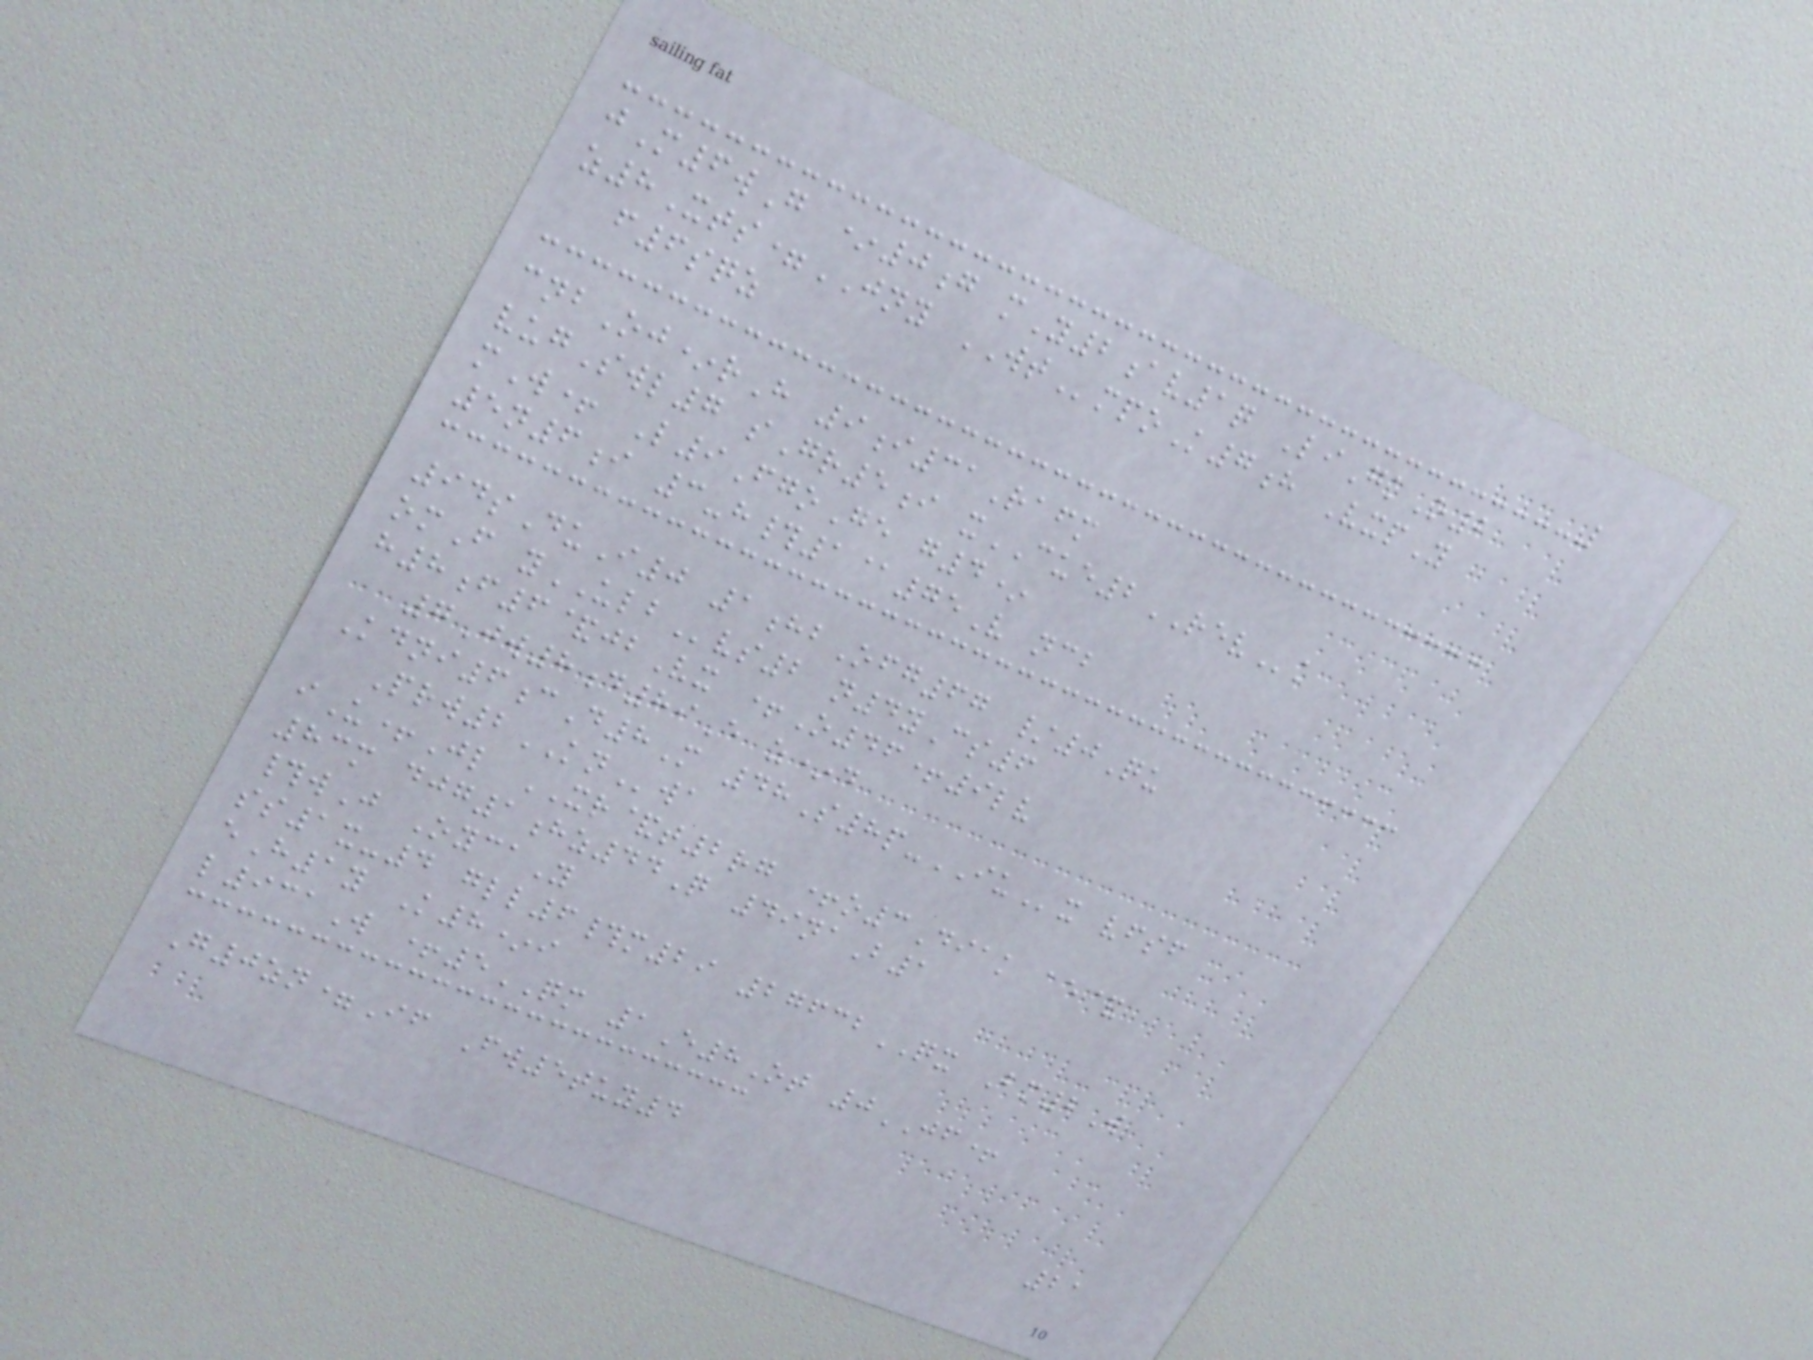jM6wG *0g mY2av1q LiGkO2
z8Xts=JNY WTmpoK7h VxpY
f6sqz
cnbOj*rH 9i31Rafm
vugSwl7 sGr5i xCUE2REVk
mW+ L9FgoGe g4*
5n6i 3-h#1@75V ncb
94sDuI0 1hbOfg67 /0Qu
omF yULBvs2 n4yCs6
h8f6&jbVx +O46+9lv
7Jw8d89E z*d
Kdni6cD8M 48S8p-IUx vfsf
Prw2KNwa
iU+Jl XR&t2rg +o3Diak ae&
83m djg1hz44Q 49naB1
#wJ OycaY
ss1x-4 gll6#m29 27632QX Bm2W
eH1y K8*i
l931W +5QM 1E8Ot 0JF+
G0zn=If Fw5tuy4
21
